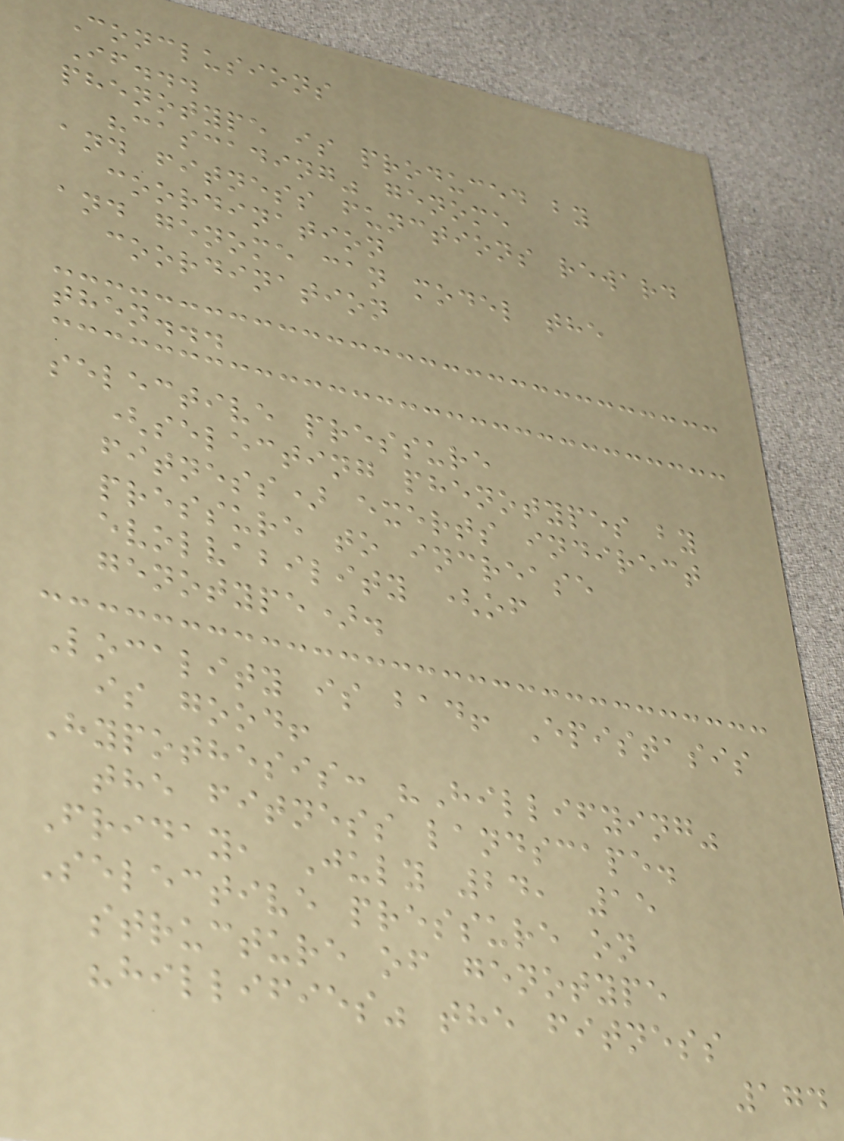Conclusions
If...
phenotype is produced by
"cascading" genome
and fitness functions reward
coordination
and genome can model the
coordination
then...
selective pressure
(selecting phenotypes by
fitness) exerts indirect
pressure to increase
evolvability (of
genotype).
Locality is bad! Epistasis
is good!
Hypothesis: "Hillifying"
the fitness landscape.
Friday, July 24, 15
Selective pressure on
structure of genotype
"hillifies" the fitness
174
